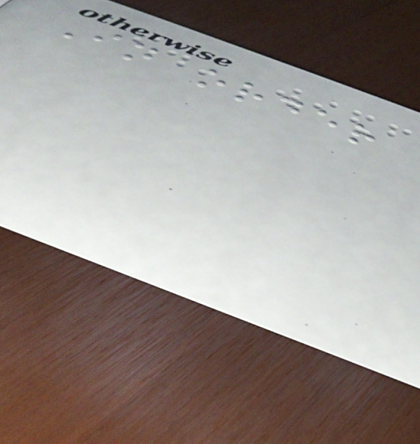In order
